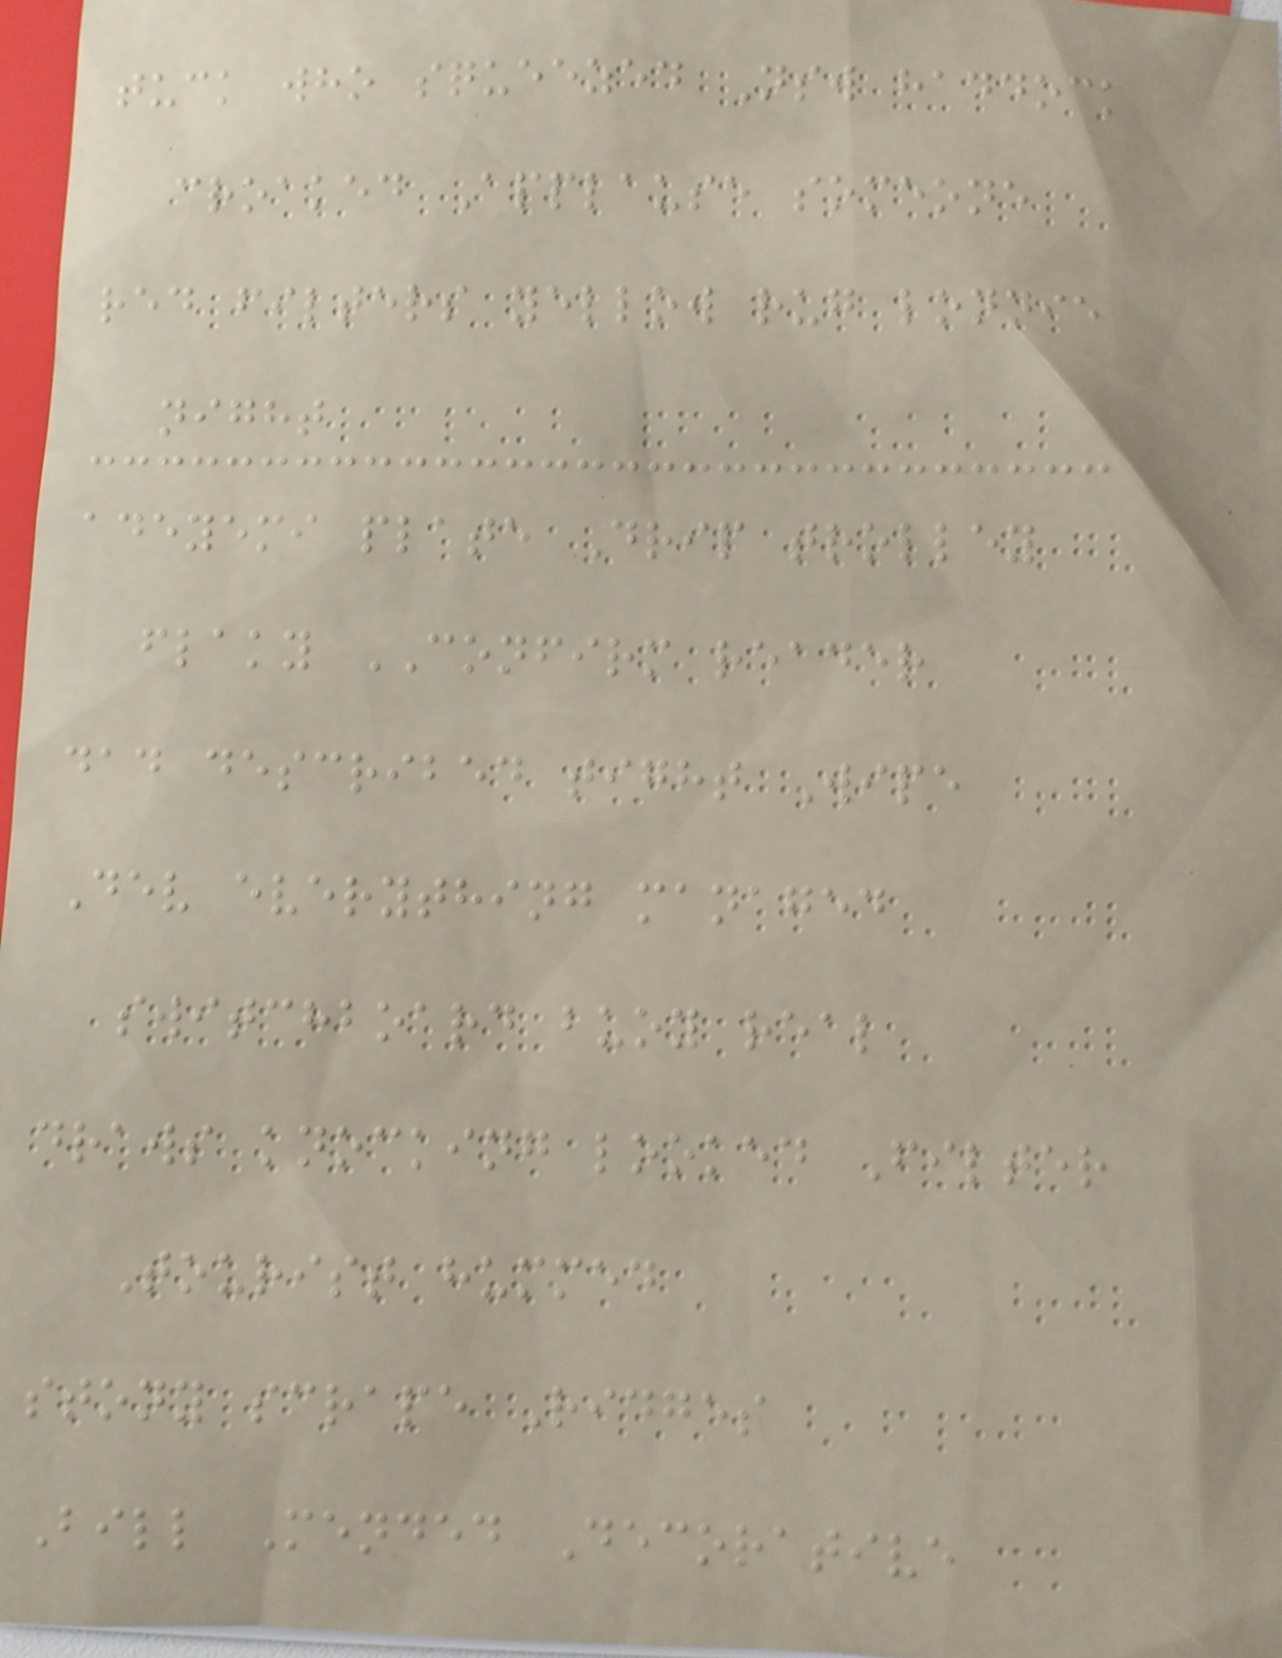tuck who squeezed Nsw haddock
croaked Applause someone
red filters yellow rug lonnie
night
adeyemi plate Drip trolley
flaky CONFIRM reader
dad described tight Wipe
Dev everything managed
switchboard buoy real
draws knocking looked Filter
Tourist hummed
stony scrape Ridges
Bill Mended Decorative
